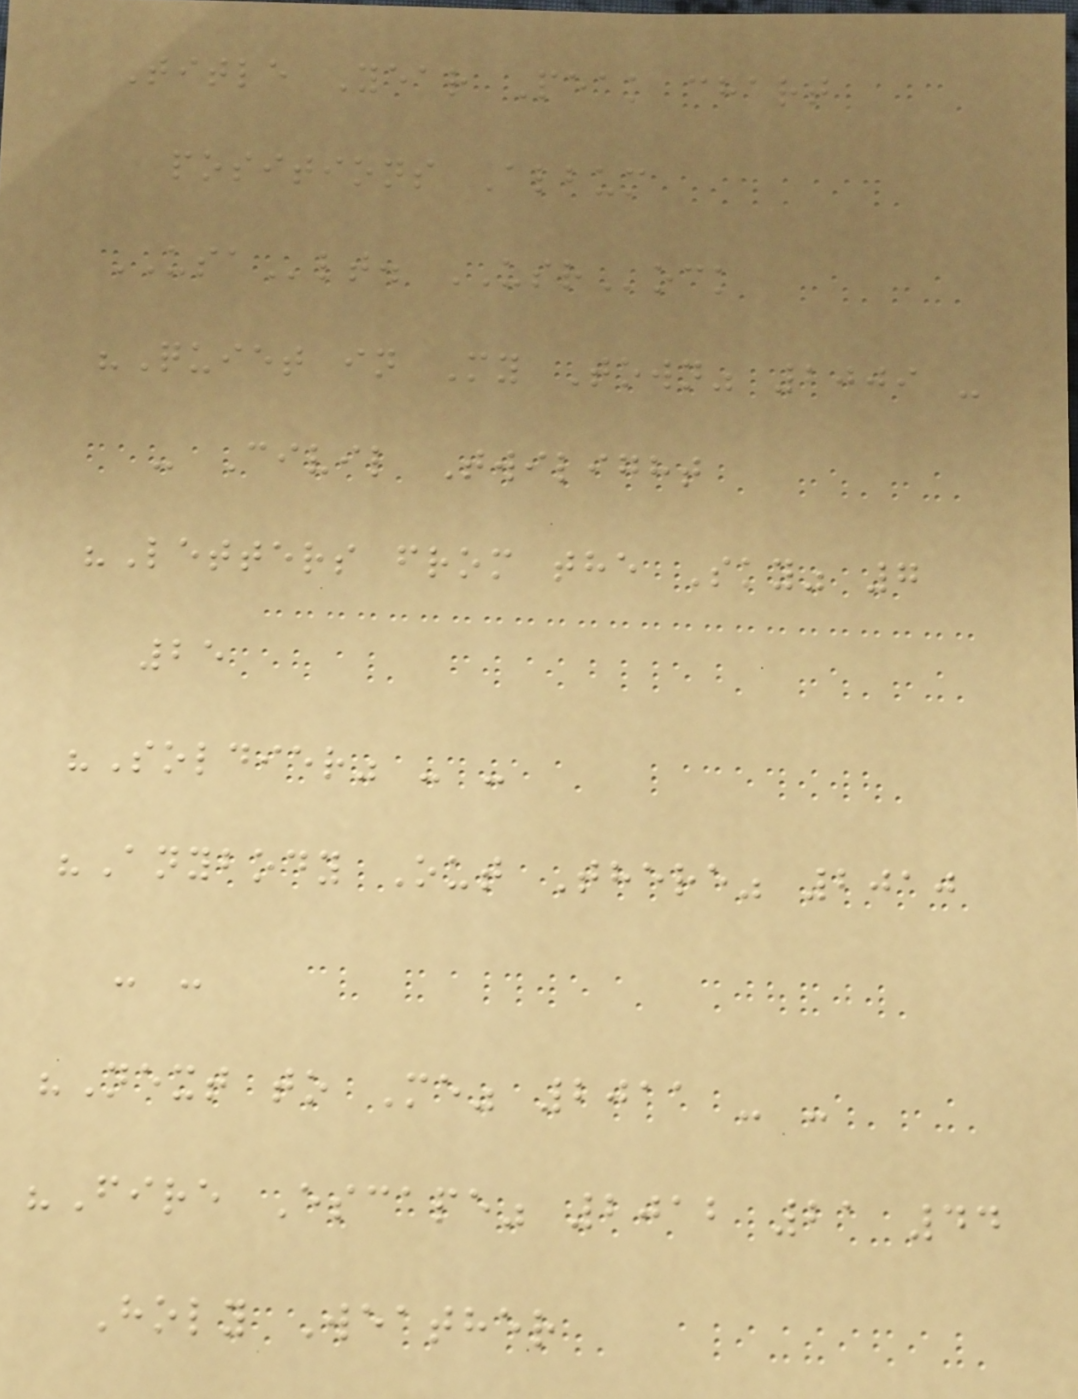Title Year Peak chart
positions Album
USAlt. USRock
"Quiet in My Town" 2009 -
- Civil Twilight
"Letters from the Sky" 7
25
"Soldier" - -
"Anybody Out There" 2010
- -
"Next to Me" 2011 - -
"Fire Escape" 2012 21 44
Holy Weather
